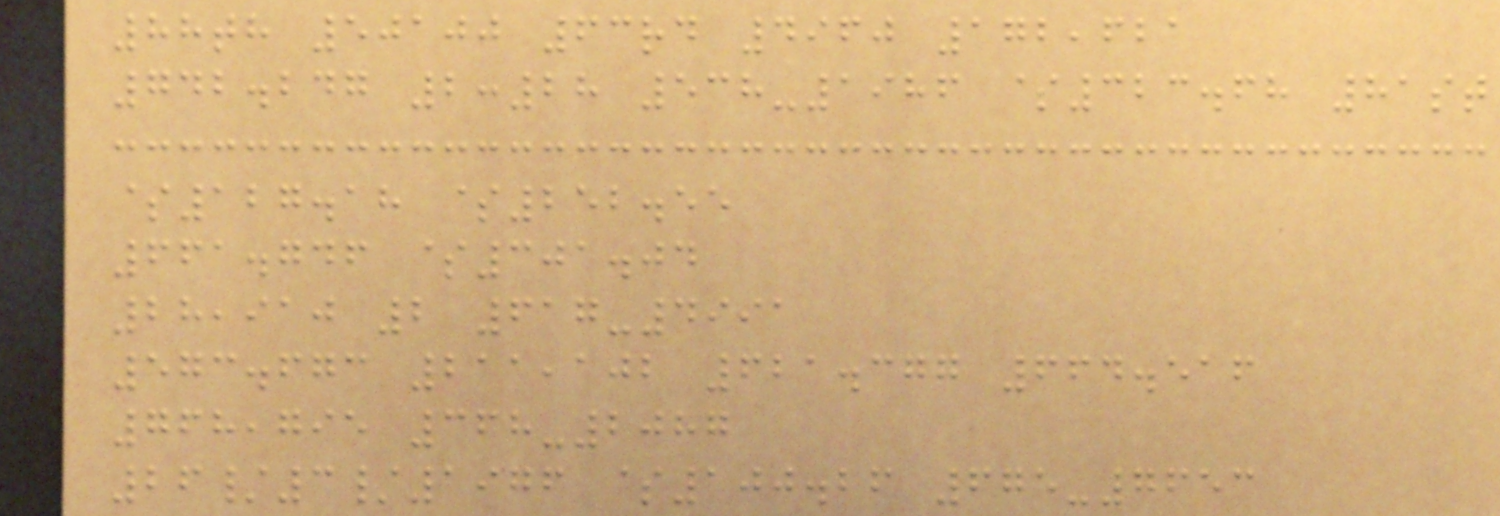88th 50100 63rd 4960 172,621
742.247 2:28 538-1986 $323.68 81st
$127.18 $252.55
661.746 $301.04
28,910 2 617-4991
573.673 211,102 621.377 664.516
768,795 368-2087
26/3/1976 $100.26 675-7653
